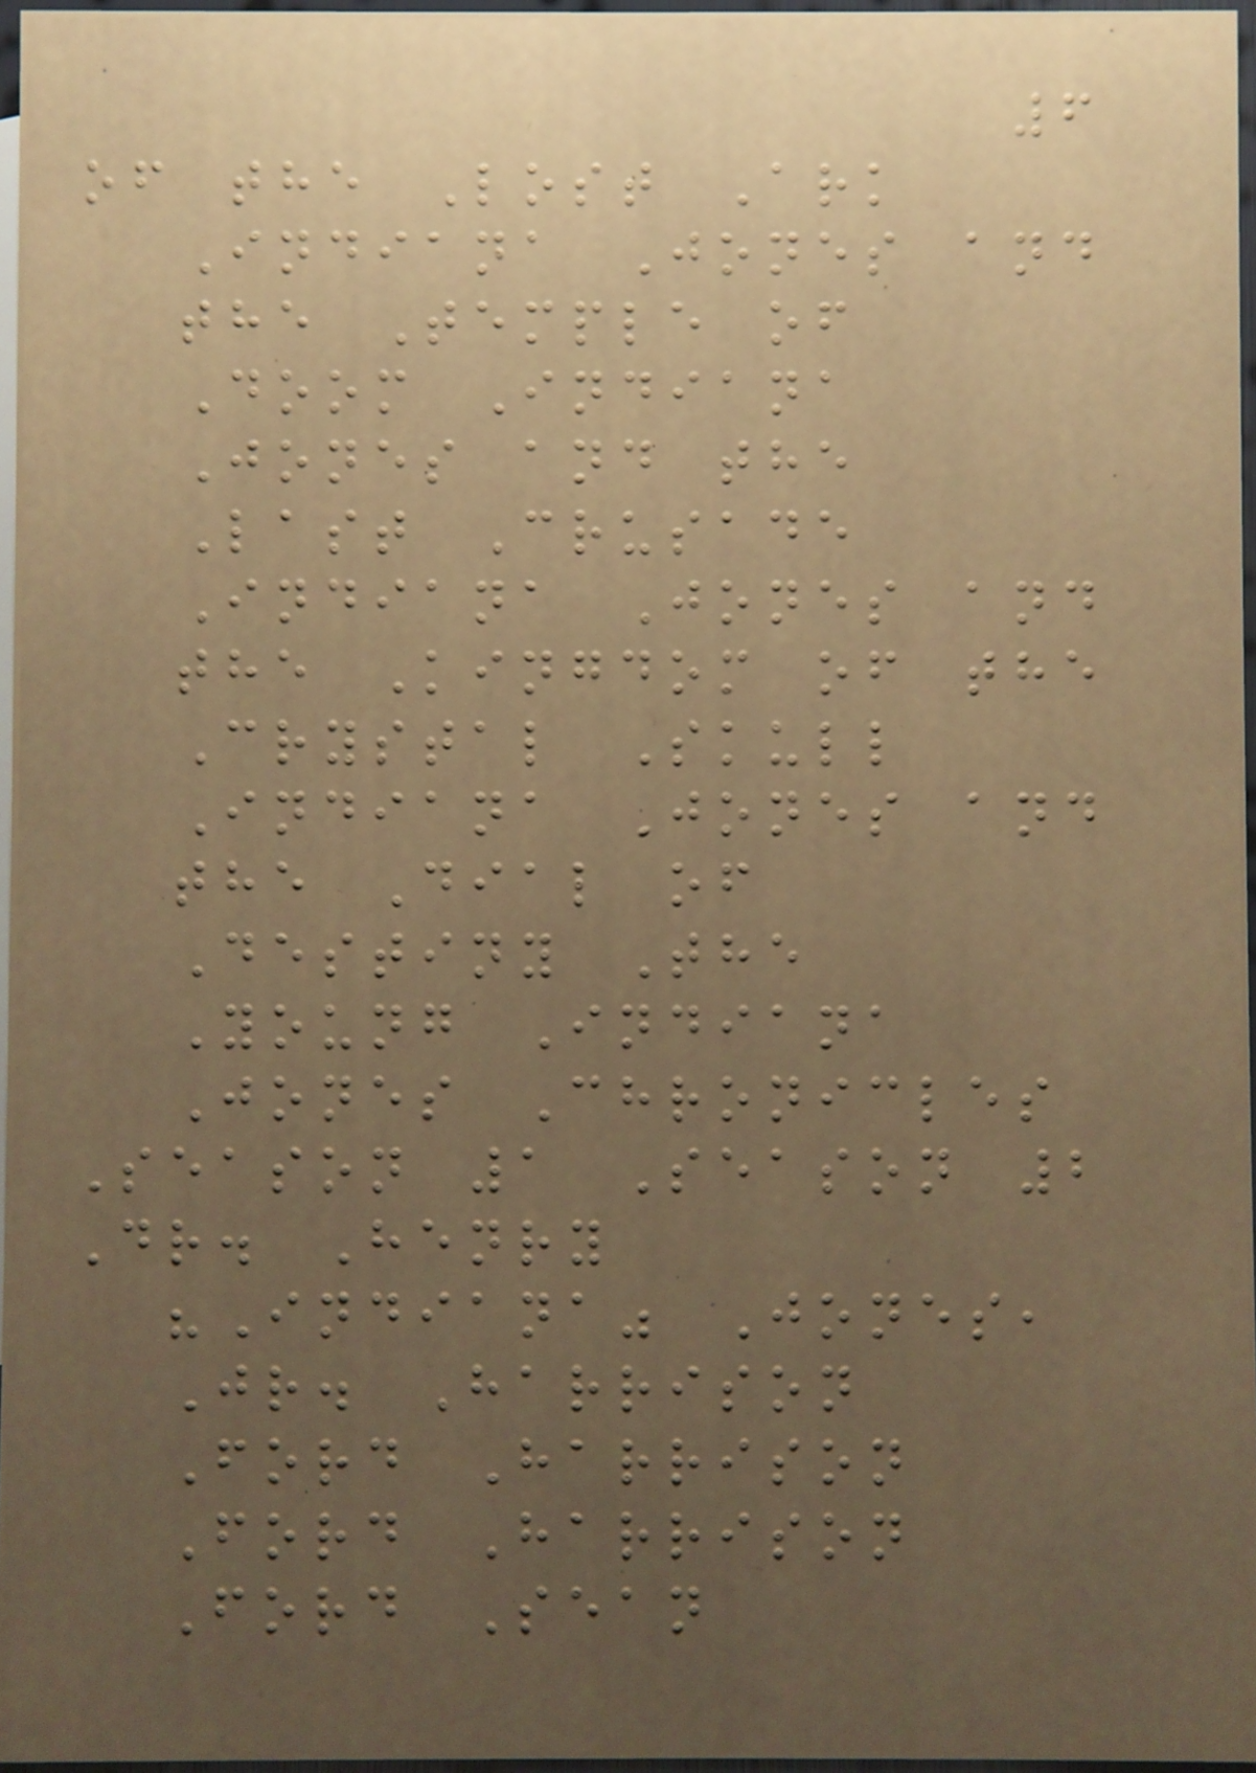6
of the Lost Ark
Indiana Jones and
the Temple of
Doom Indiana
Jones and the
Last Crusade
Indiana Jones and
the Kingdom of the
Crystal Skull
Indiana Jones and
the Dial of
Destiny The
Young Indiana
Jones Chronicles
Season 1 Season 2
Dr. Henry
"Indiana" Jones,
Jr. Harrison
Ford Harrison
Ford Harrison
Ford Sean
